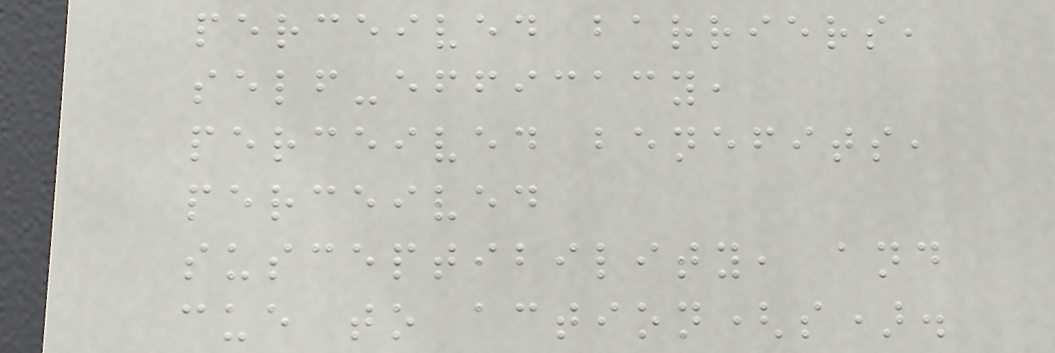perceived barriers,
self-efficacy,
perceived benefits,
perceived
susceptibility, and
cue to action(s).
